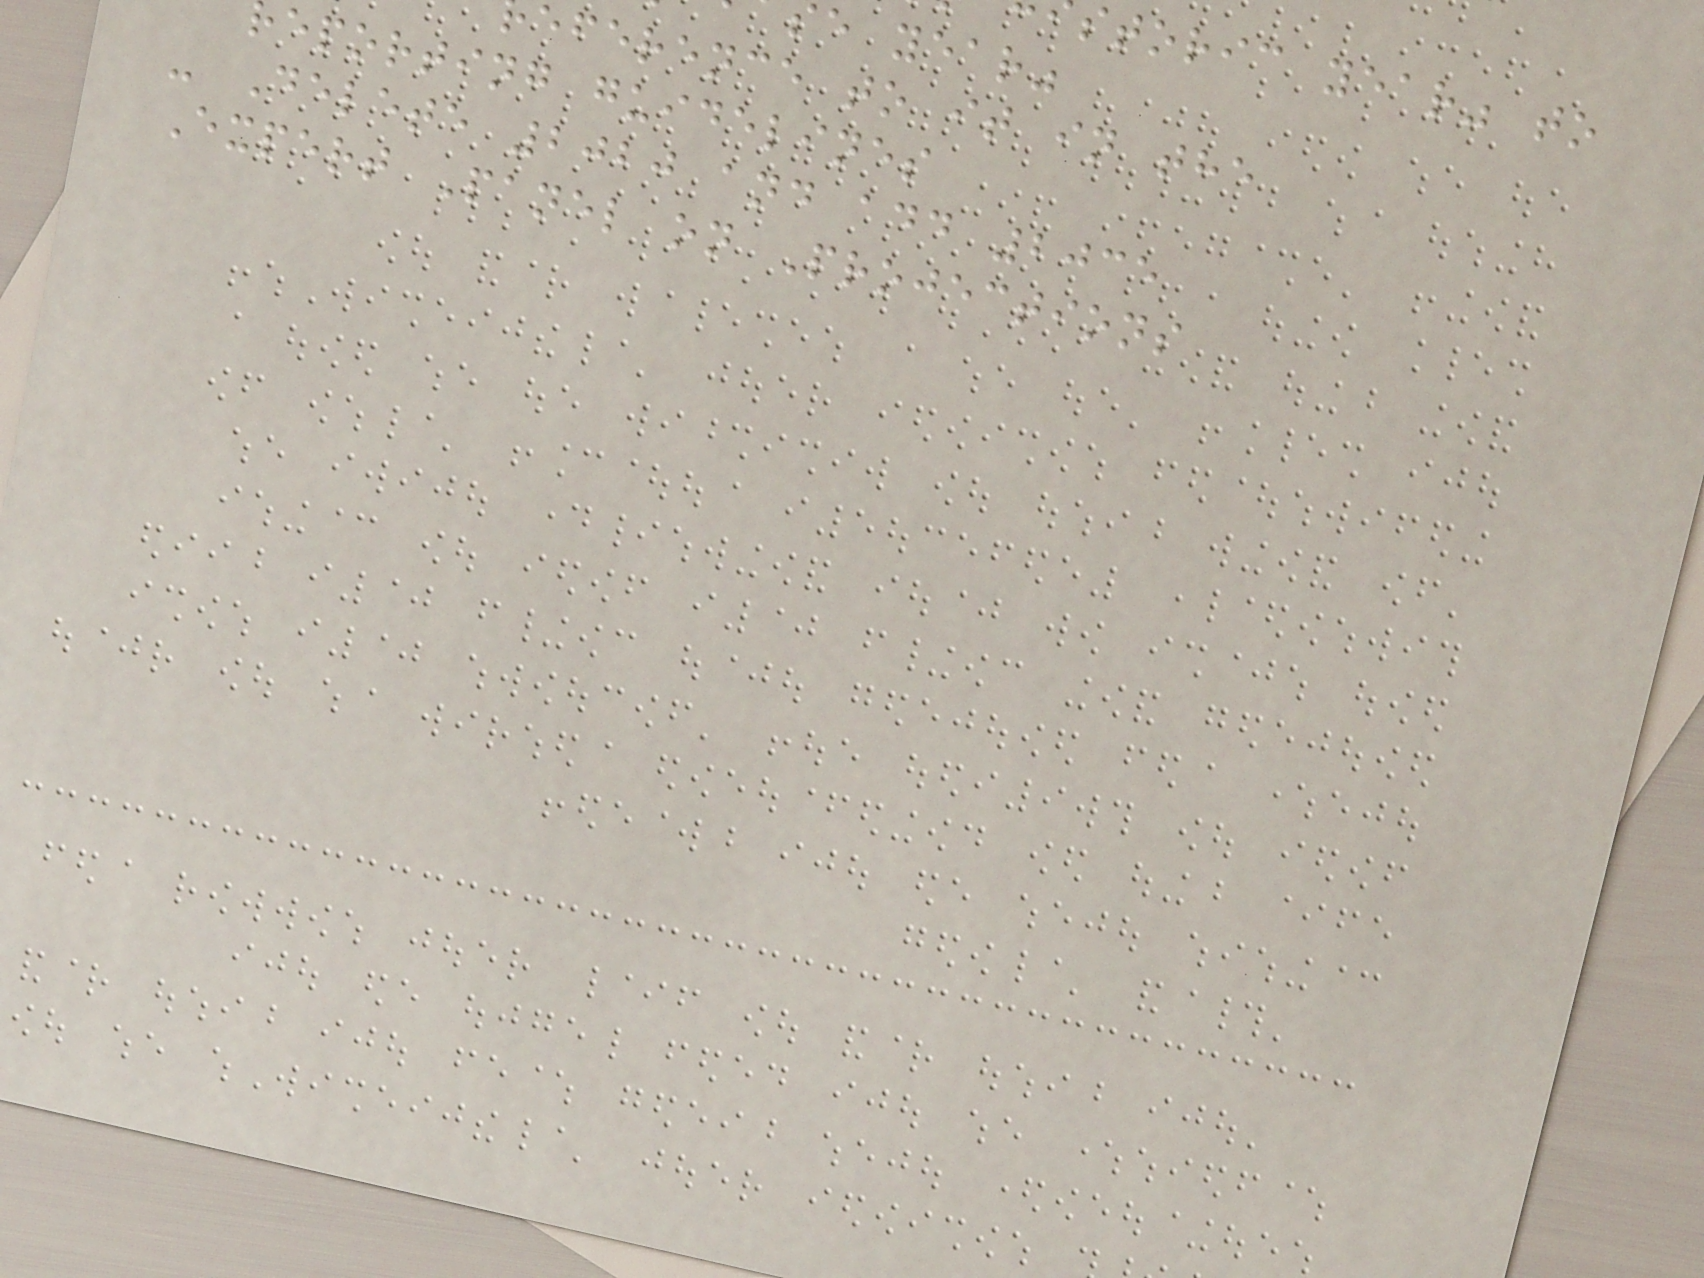storic year" to
e year"
eference to it in the
eporting guidelines
- Delete 2020 and add 2035
Expert Panel on Projections
